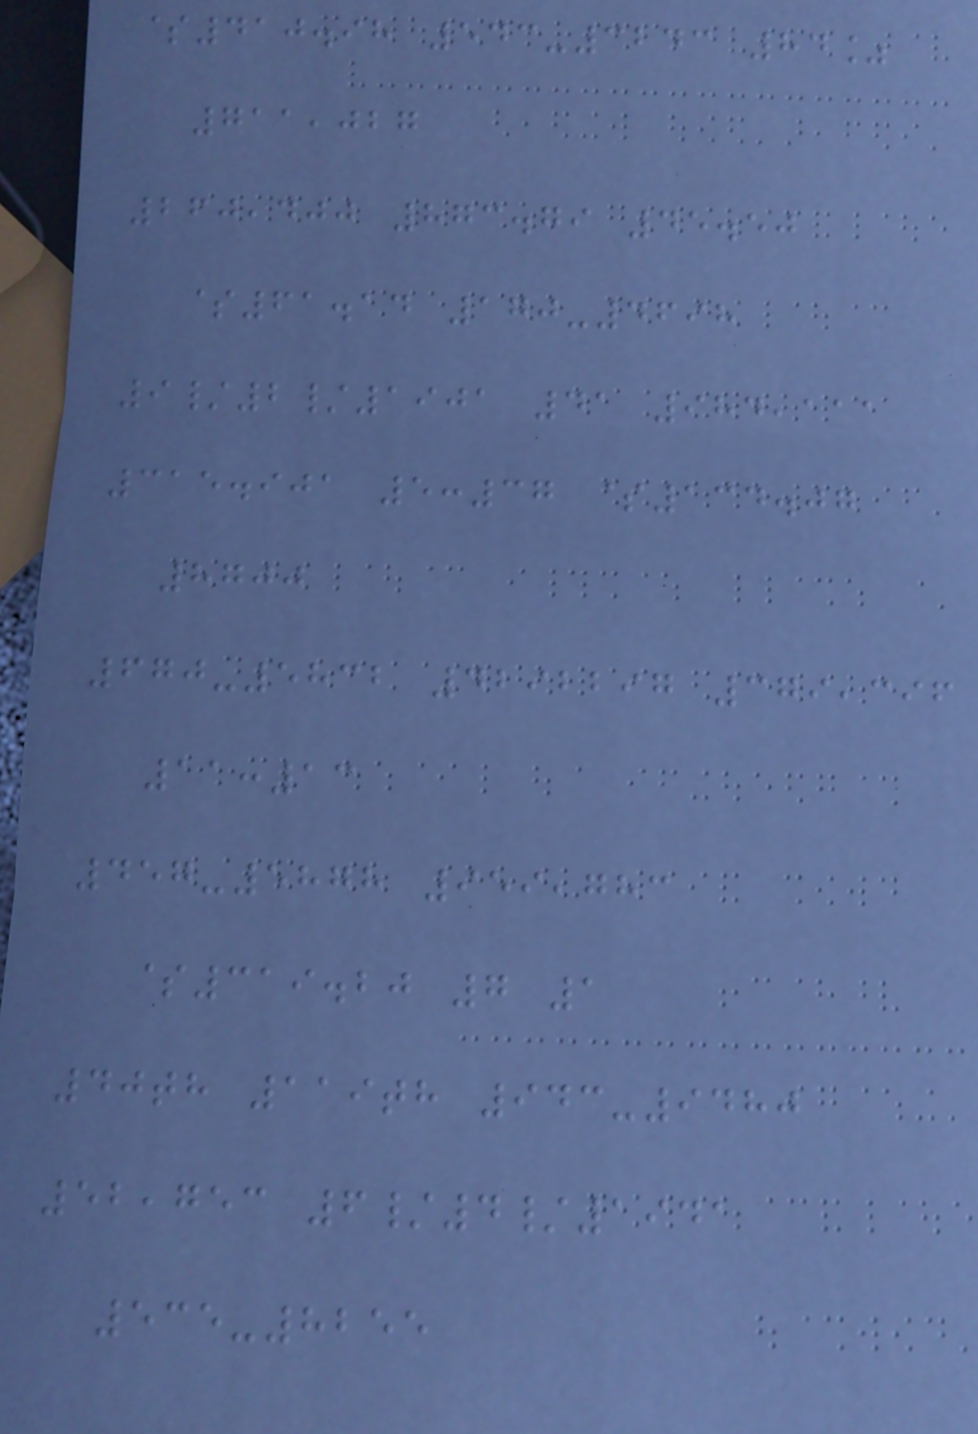$410.98 543-3243 84%
711,027
260,400 873.79 45.50
$61.14 170-4698
9/2/1901 41 984,111
315.901 5:37 $134.07
8700
670-5832 4292297 379,396
11:13
457-5878 959,783
$319.20 7 1
40th 119th 943-9480
52,753 6/4/1941
535-8255
